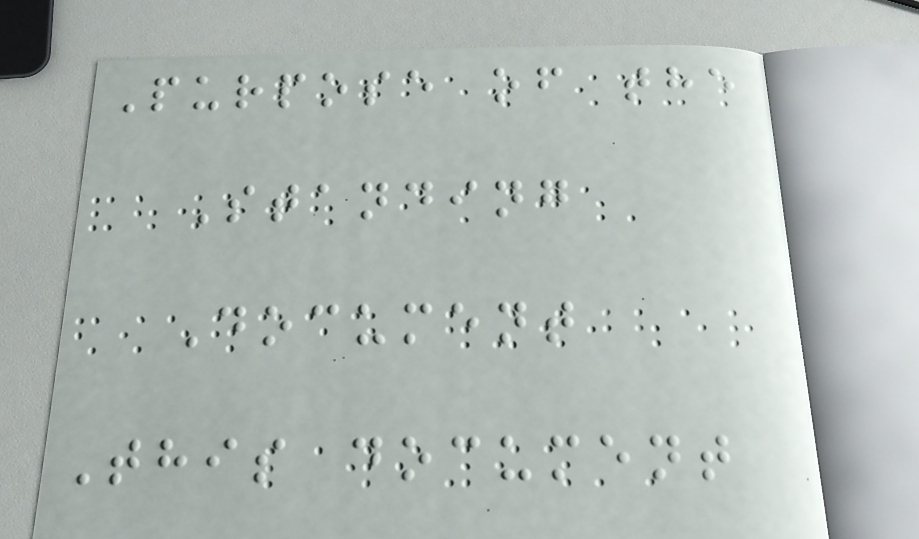Purpose of the
Standing
Document
This document
